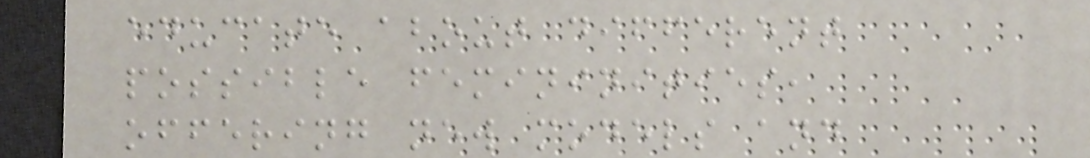educate about different
possible femininities,
offering new models and
